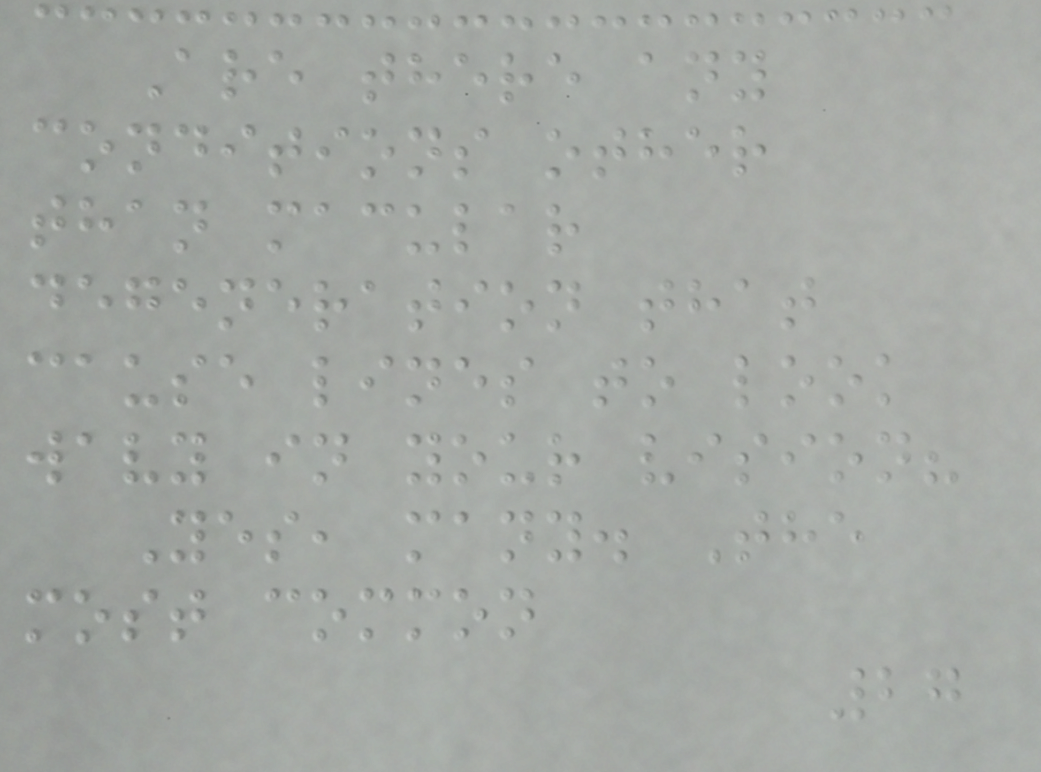Are there any
conditions other
than macular
degeneration that
cause lines to look
wavy in your vision?
Yes, many. The
most common
27
